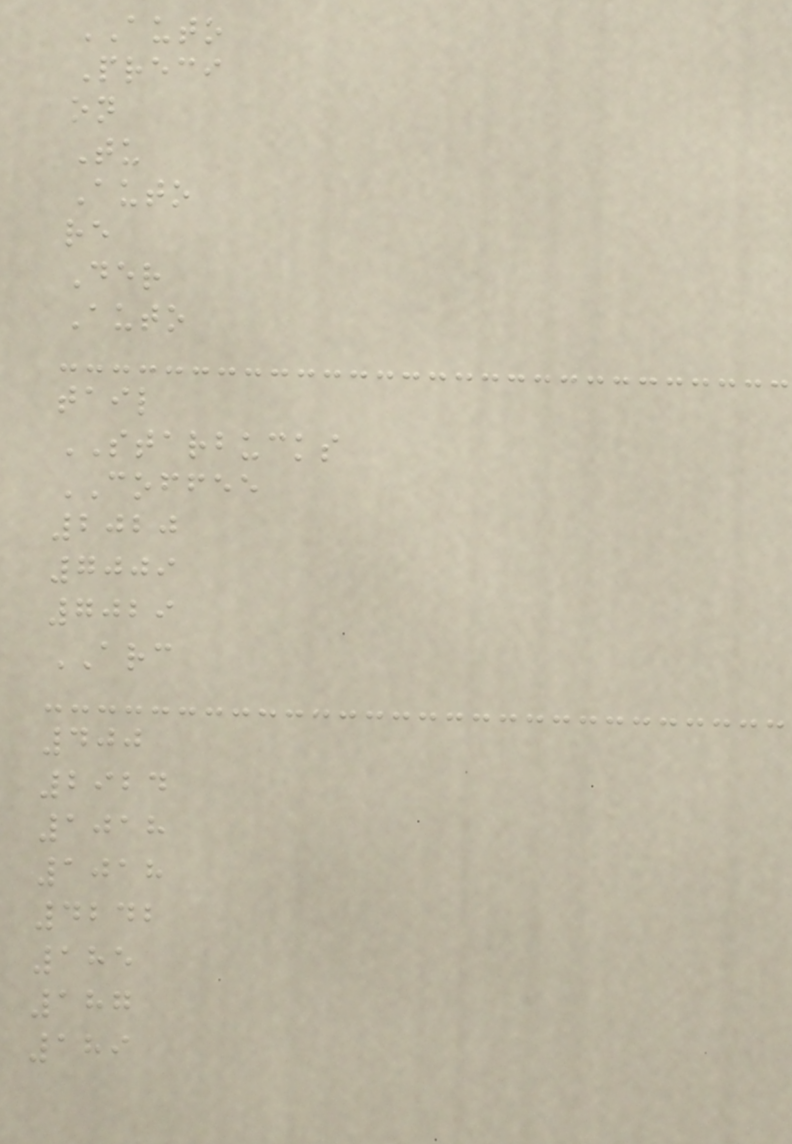AUTO
Preci
on
Tu
Auto
re
Der
Auto
tail
STARBUCKS
COFFEE
2020
7009
7029
ARC
400
2924
1018
1018
4242
185
187
189
